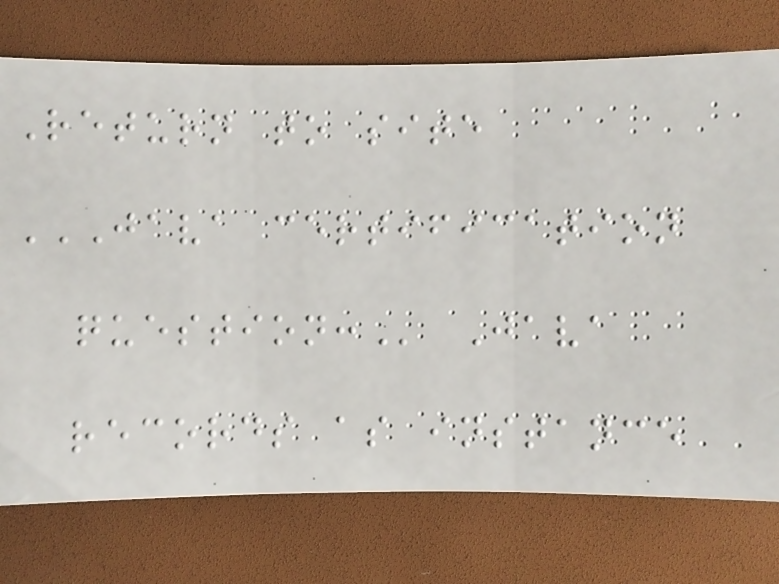Return to site
JAVA CERTIFICATION
QUESTION: Java
records as instance
